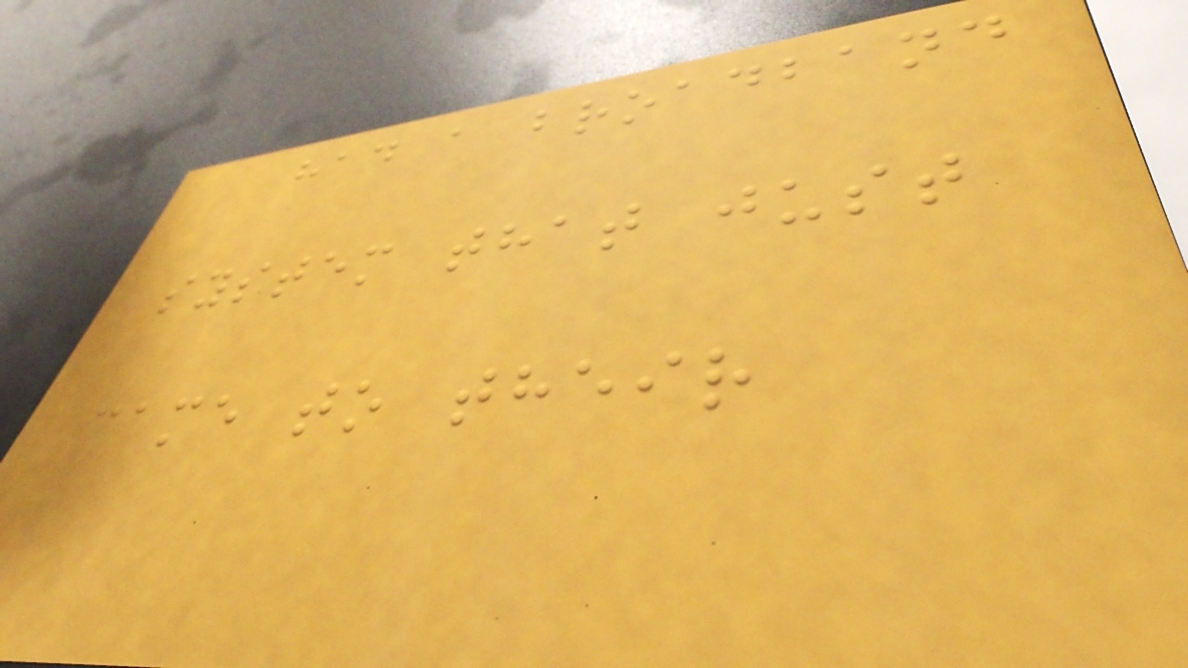had a broadband
system that just
came to their
